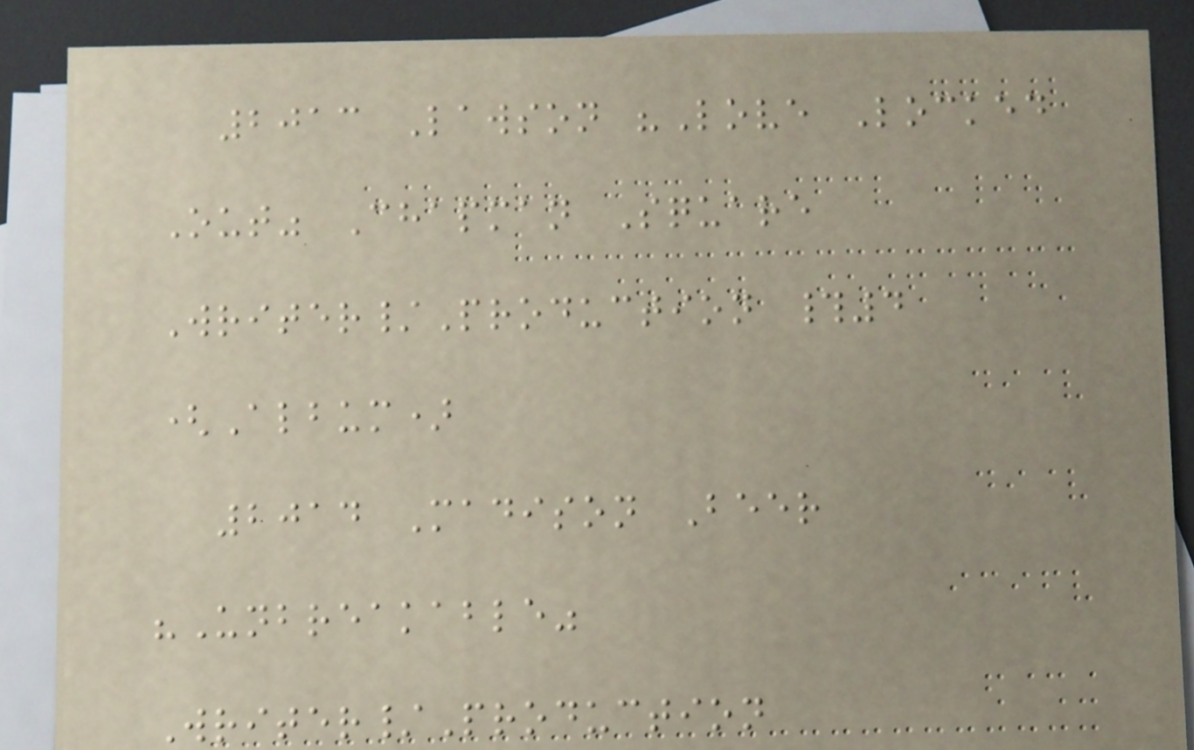2013 Lawson "Love Locked
Out" Chapman Square
Writer/Production #4
(Album)
2014 Madison Beer
"Unbreakable"
Writer/Production
